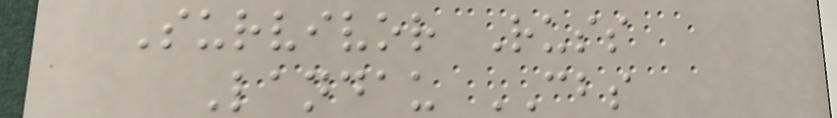Survivor Russ
Landau CBS
